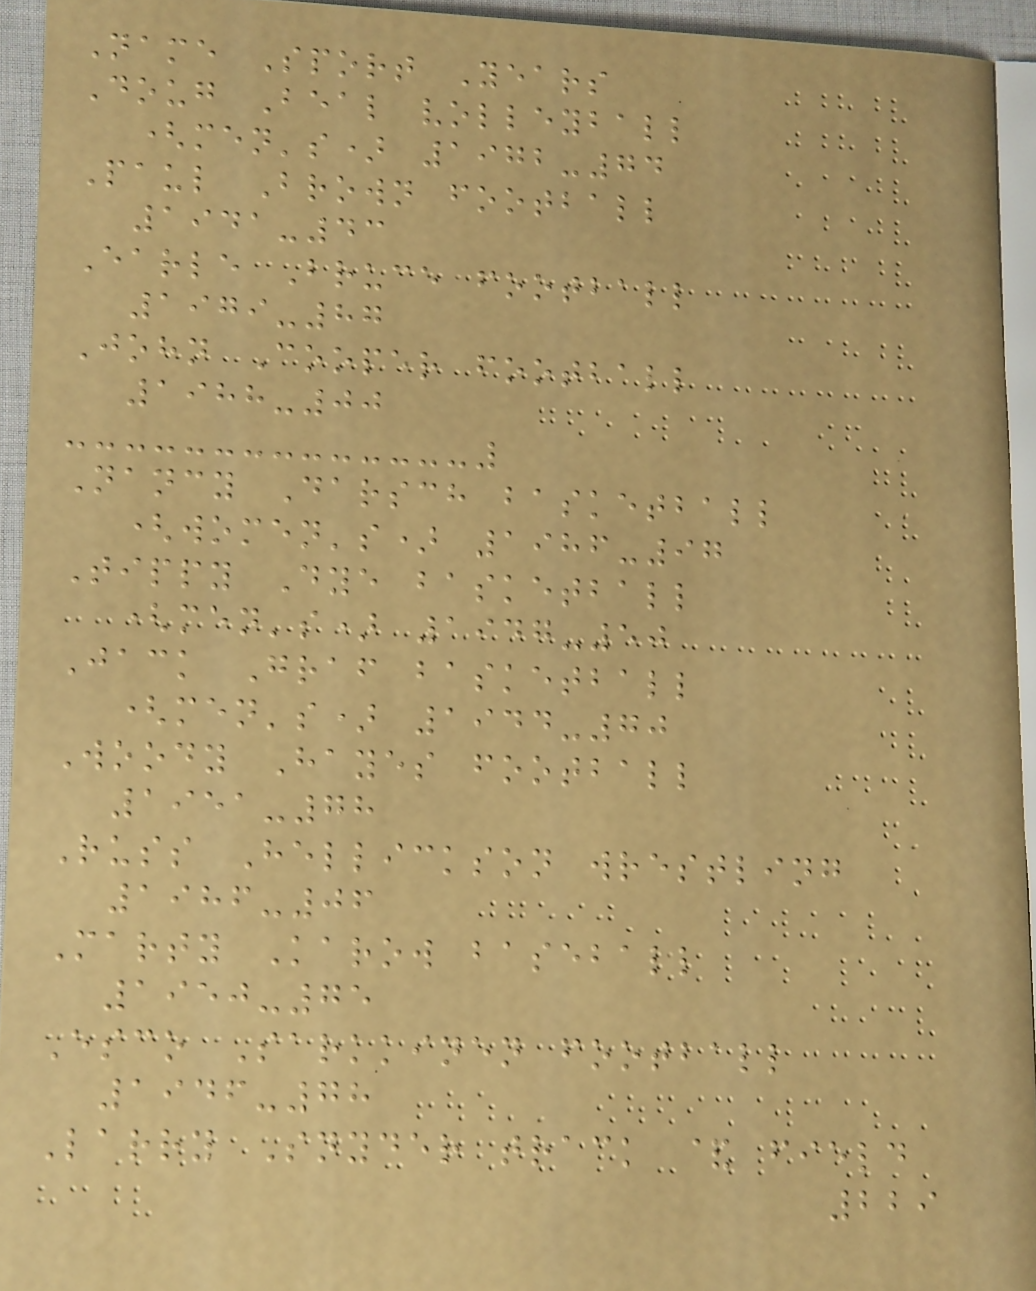Name Sport Years
Doug Beal volleyball
(men's) 1972-74
Paul Brown football
1941-43
Earle Bruce football
1979-87
John Cooper football
1988-00
Nancy Darsch basketball
(women's) 1986-97
Tippy Dye basketball
(men's) 1947-50
Jack Graf basketball
(men's) 1944-70
Woody Hayes football
1951-78
Russ Hellickson wrestling
1986-06
Marty Karow baseball
1950-75
Esco Sarkkinen football
1946-78
Larry Snyder track & field
229
